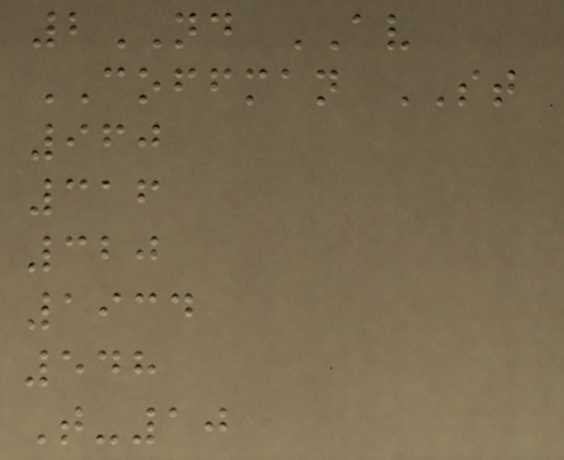2ND AV
COFFMAN ST
960
316
320
1934
548
T-10
